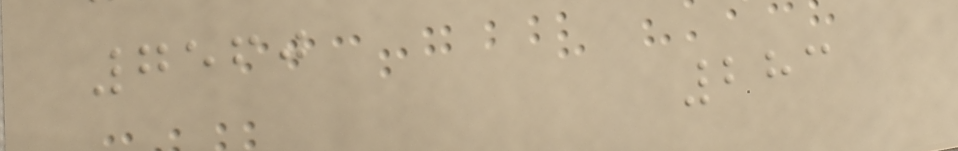7560
283
